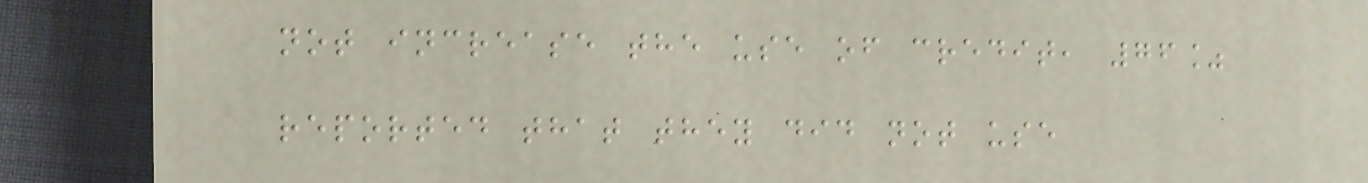not increase the use of credit, 76%
reported that they did not use
